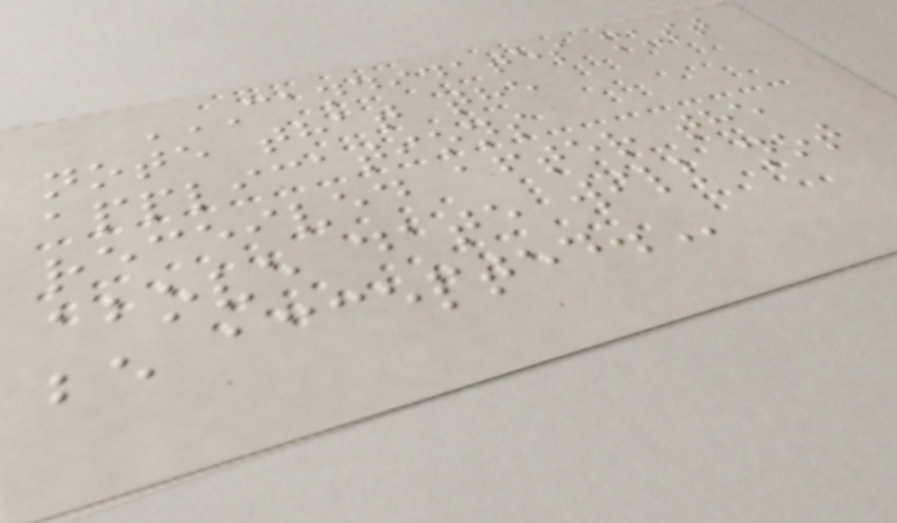CANDIDATES MUST
NOTE THAT THE
APPLICATIONS
RECEIVED AFTER THE
ABOVE DATE WILL NOT
BE ACCEPTED.
